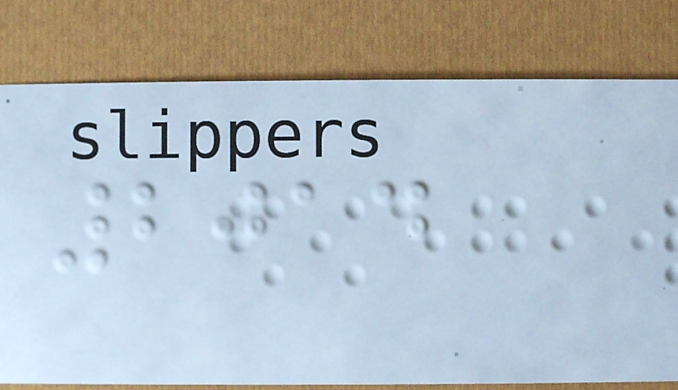2014
